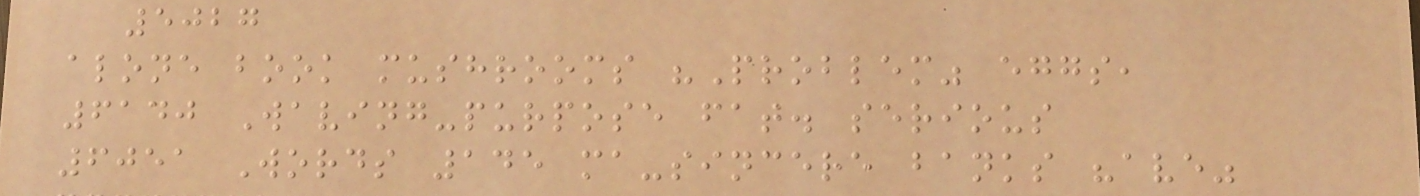5027
alone book mushrooms "Problem" eggs,
6140 Waving-purpose fat. serious
6051 Words 145 ma-sincere banks "ave"
